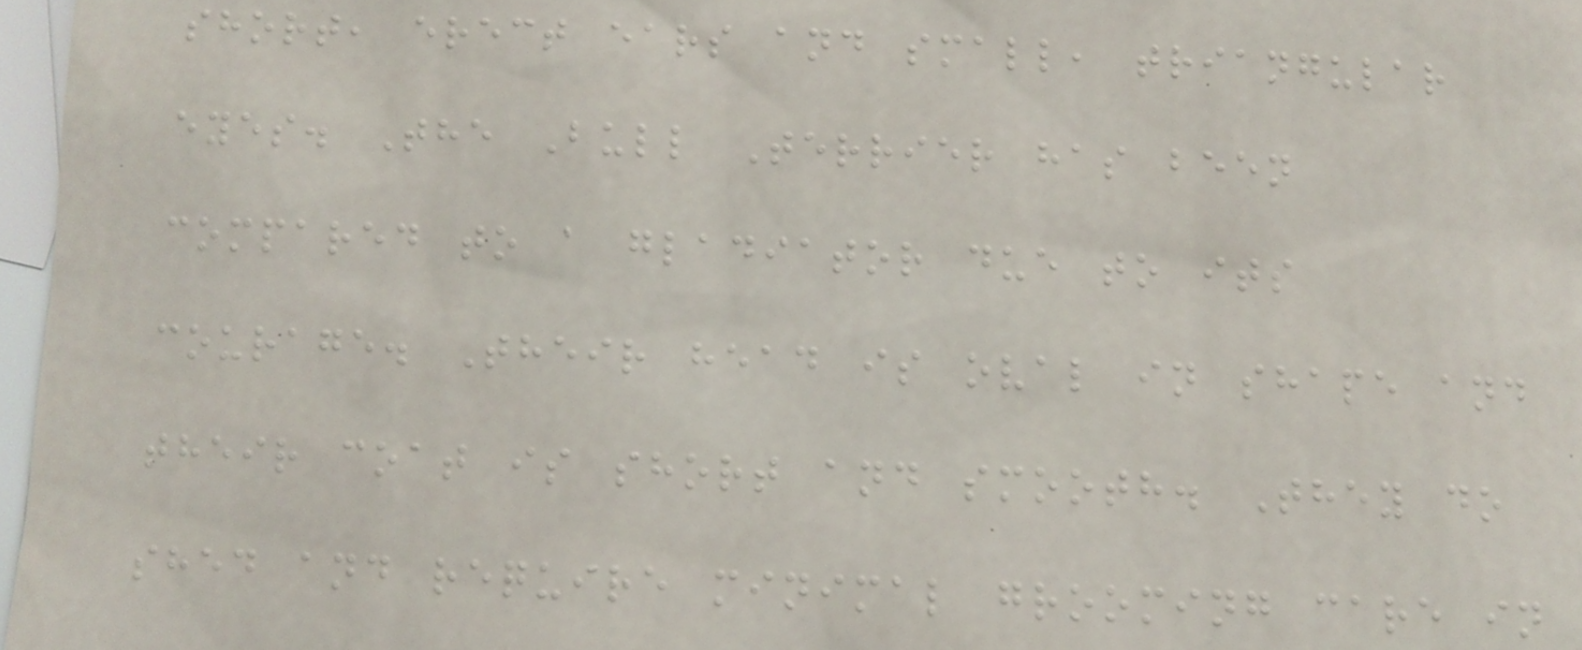short, erect ears and small, triangular
eyes. The Bull Terrier has been
compared to a gladiator due to its
courage. Their head is oval in shape and
their coat is short and smooth. They do
shed and require minimal grooming care in
